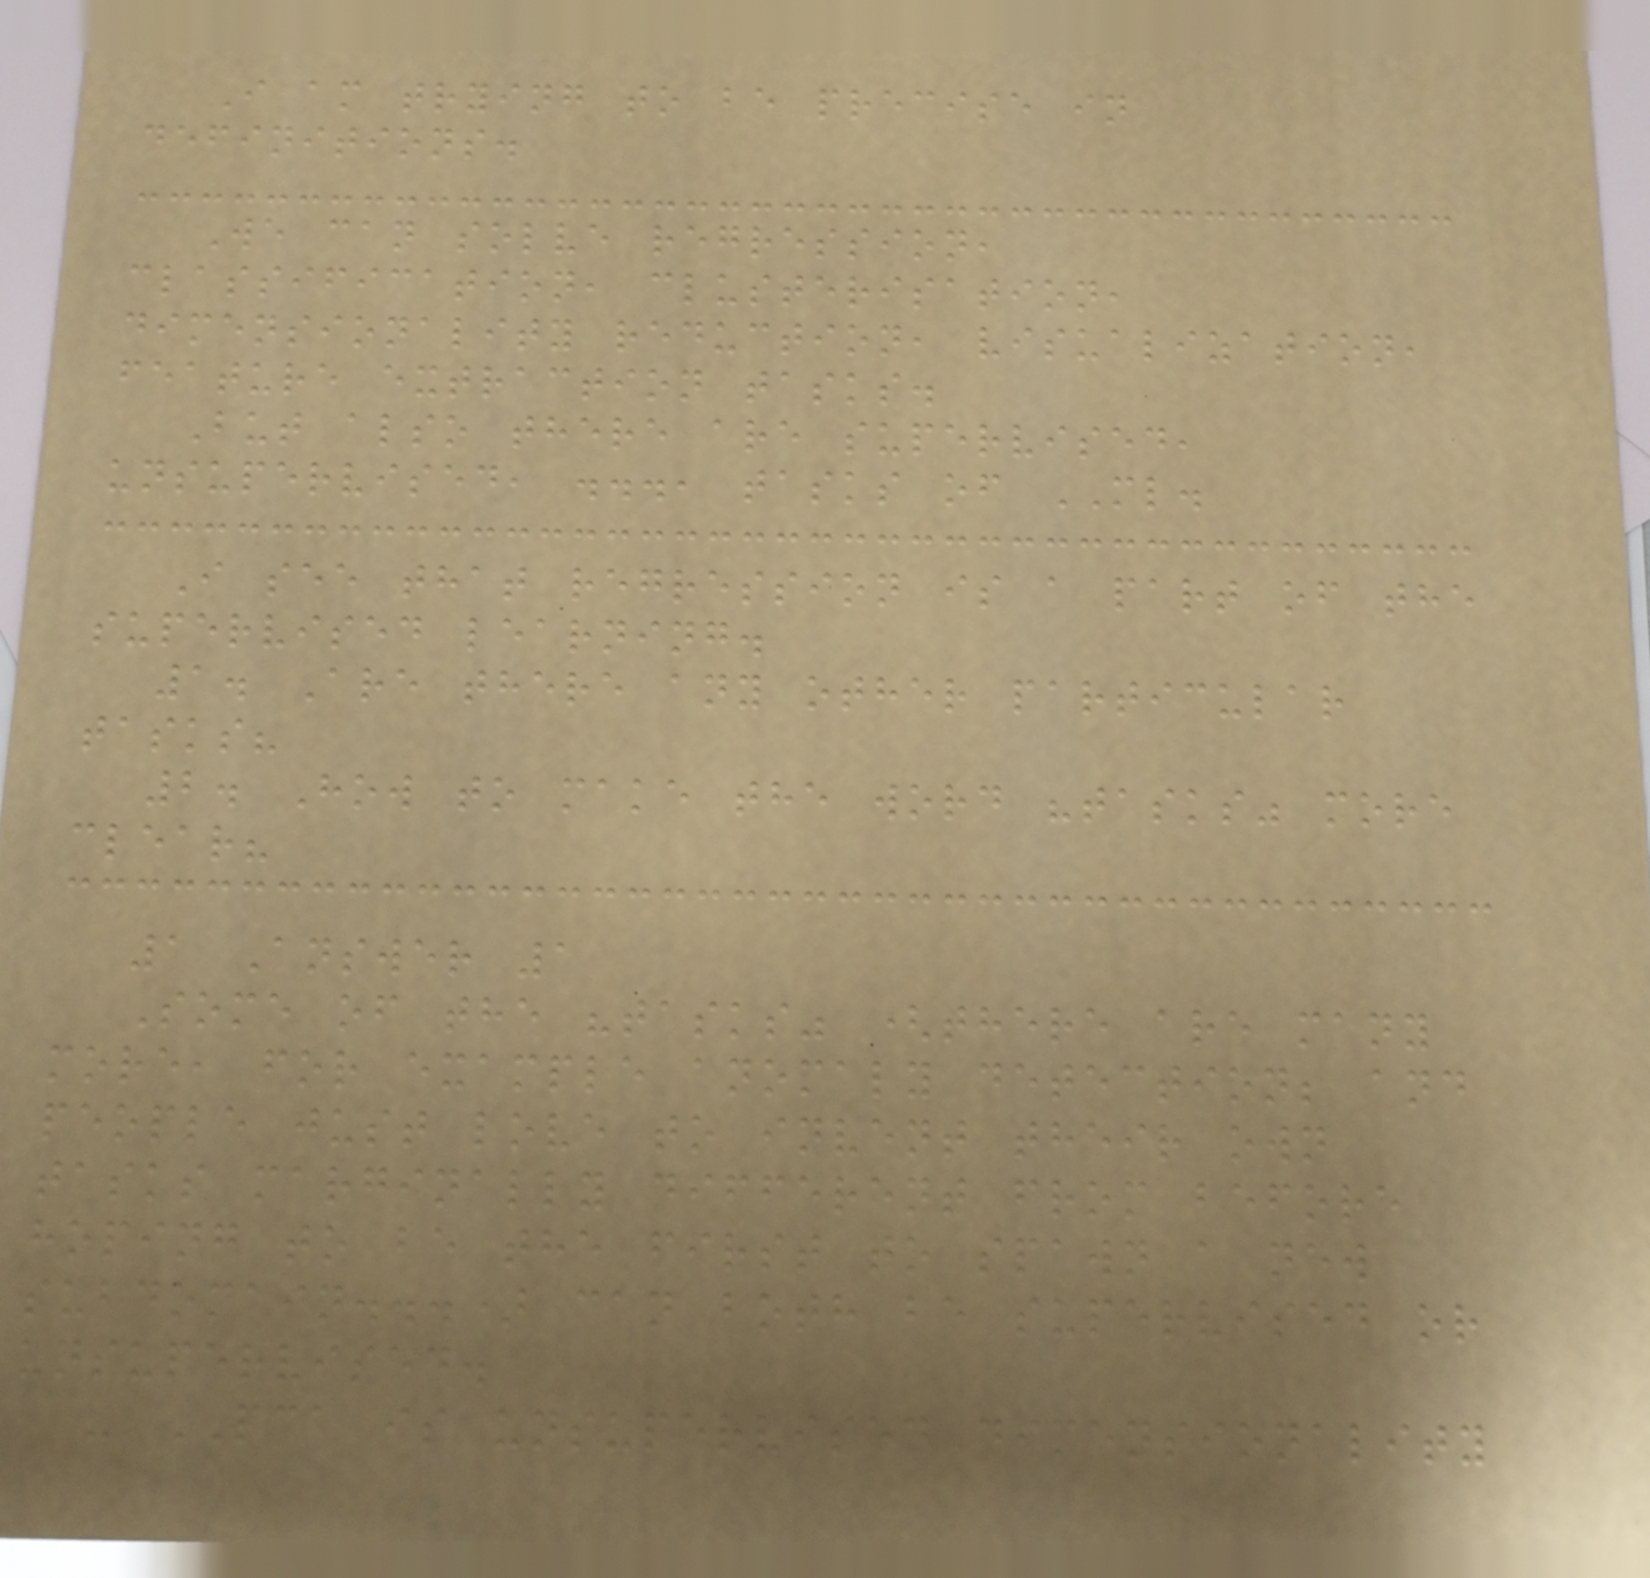I am trying to be precise in
definitions.
We can solve regression,
classification, clusterisation,
dimensionality reduction, visualization,
feature extraction tasks.
But also there are supervised,
unsupervised, ..., tasks of ML.
I see that regression is a part of the
supervised learning.
1. Are there any other particular
tasks?
2. How to make the word "tasks" more
clear?
1 Answer 1
Some of the "tasks" (there are many
more, for example anomaly detection; and
people just love to invent their own
tasks marginally different from before
hoping to be the first to spawn a new
subdomain...) can both be supervised or
unsupervised.
- PCA is unsupervised dimensionality
